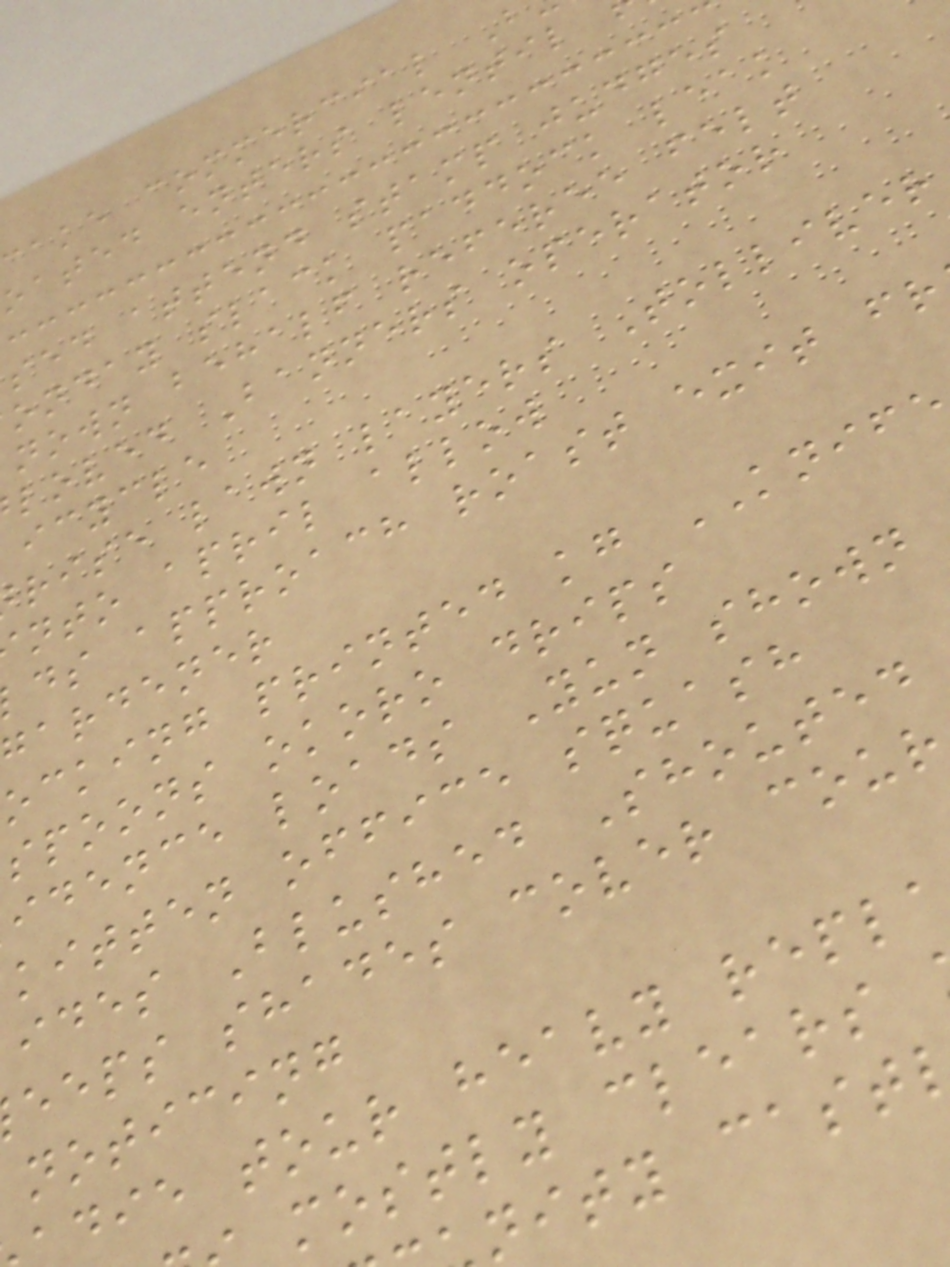cake commercial B
oated enters lentil
sed attend stamp judges
onday slack paddock leak
nown behalf referee felt
loved Banners operator
icycle
rise lawn layers Tolliver
nto april allow
ds approach roast exit fr
gardener
ocking printed kg KNIFE
spoons okoro drips
idence loads Yun shown
kitten office squash
ides Blushed Shouted
eeps shades cover cour
noticing
die tour heavy repl
mostly clears
nity cast
